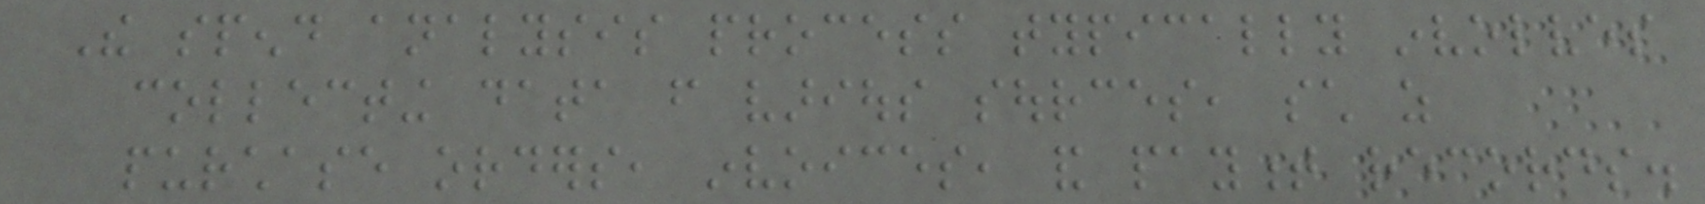The spend analysis process typically involves
collecting data from various sources, such as
purchase orders, invoices, and payment records.
